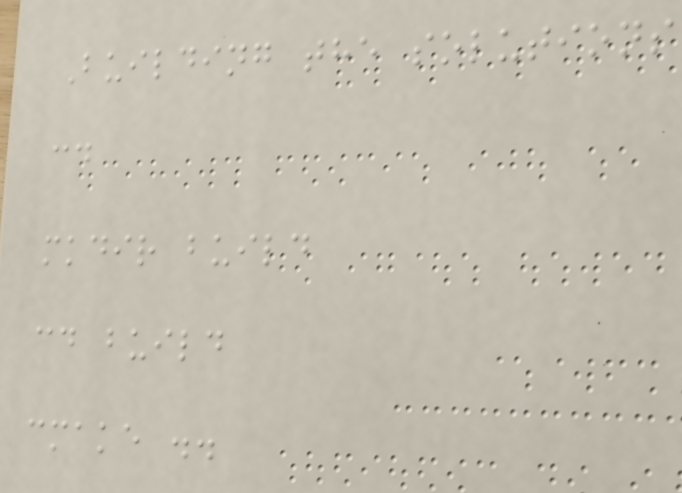Building the solutions
cd
mkdir build
cd build
cmake ..
